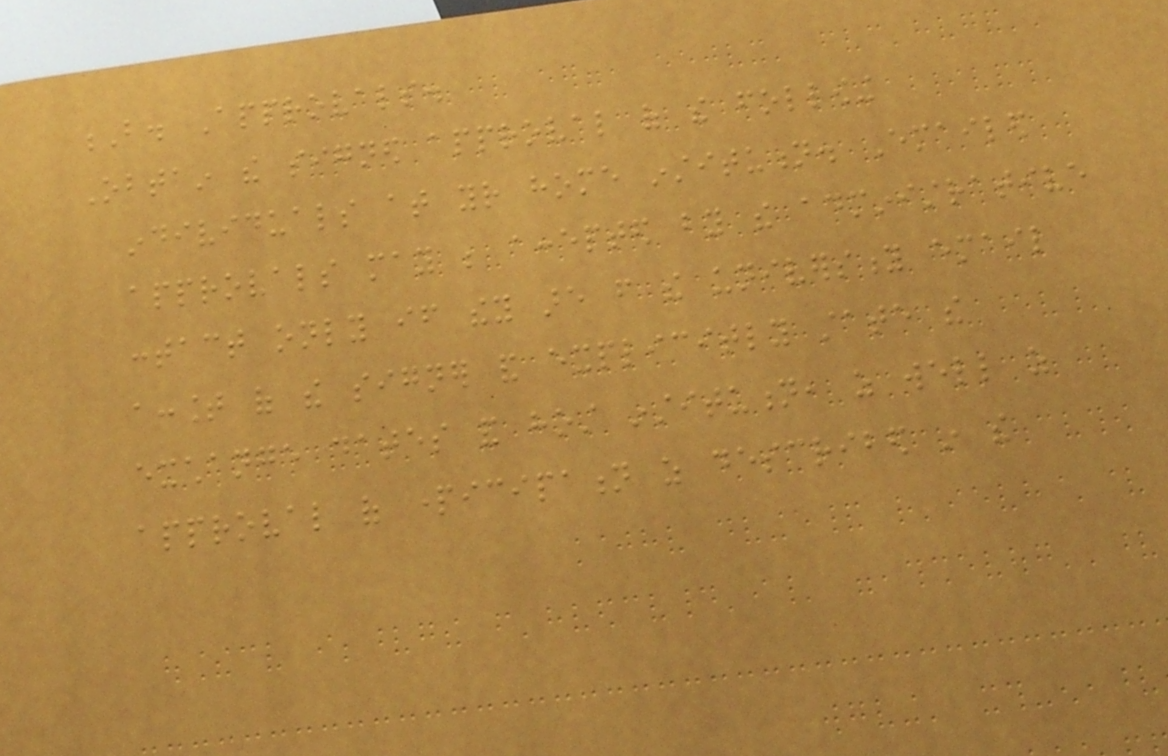B. Approvals.
Obtain the signed approval of the following
individuals at your home institution. Emailed
approvals may be accepted by the administrative
contact only if they are from the university email
account of the signer and explicitly state the
exchange dates and host institution, as well as
approval of participation as described in the
